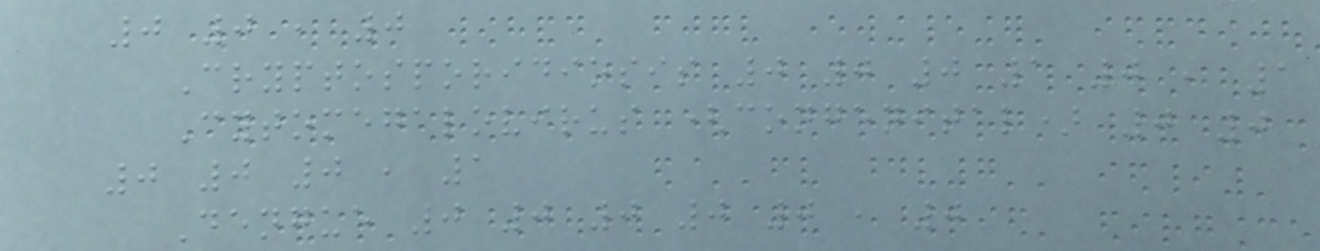0 0 , 0
Cryptosporidiosis 0 0 0 1 0 , 1
Cytomegalovirus (congenital) 0 0
0 0 0 , 1
Dengue 0 0 0 0 0 , 0
